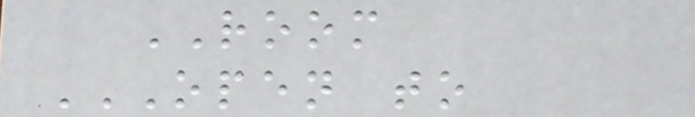ROOM
OPEN TO
